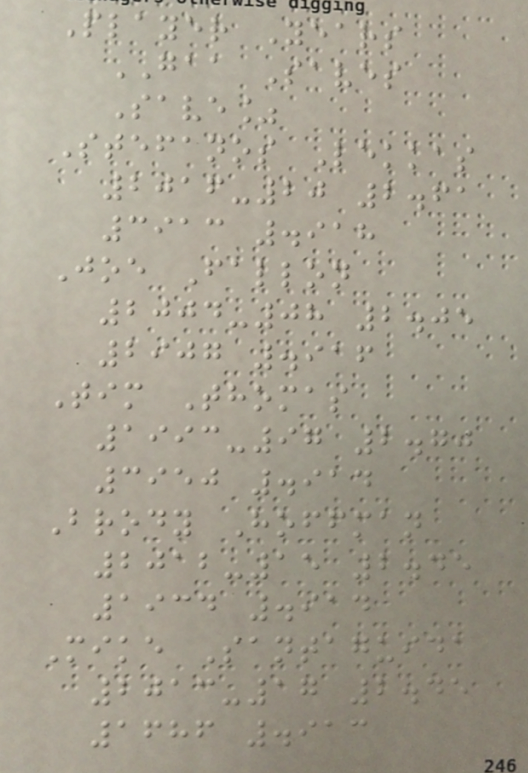Player Years
GAA Saves
Save%
Stefanos Lekkas
2016-20 2.61
3913 .918
Joe Fallon
2004-08 2.05
2907 .916
Tim Thomas
1993-97 2.70
3950 .914
Brody Hoffman
2012-15 2.45
1934 .914
Mike Santaguida
2013-17 2.45
1686 .913
